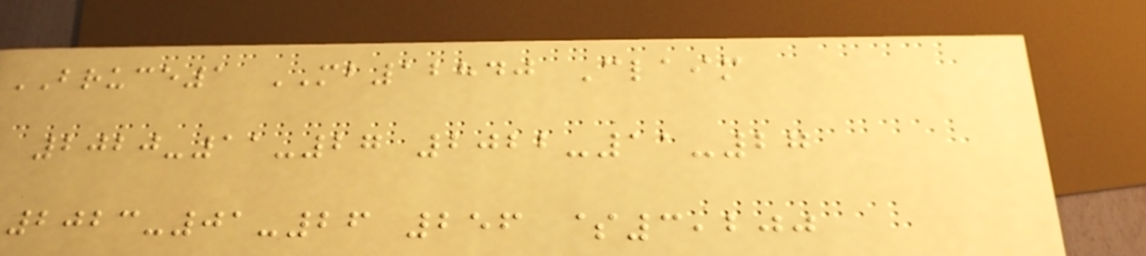BRUCE1 MB12840 Claim
2020-11-27 2022-11-27
2023-01-26 256 $3,200
